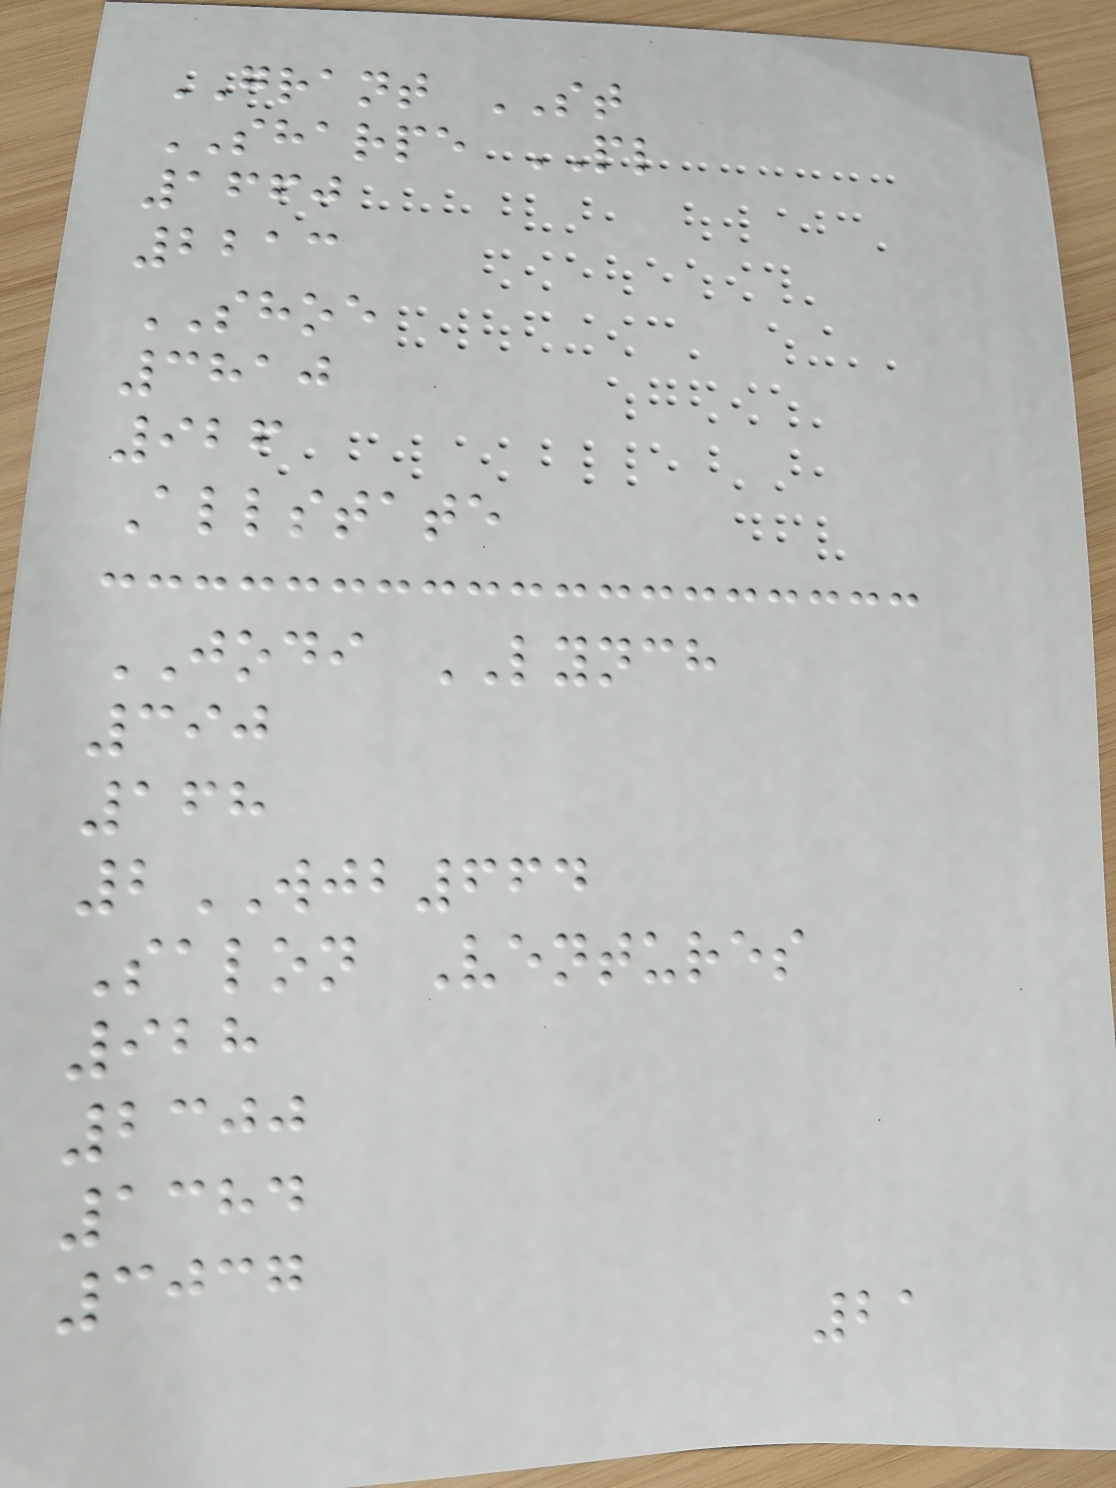GRANT ST
SHARPE PL
1660
2213
SHOE
3810
926
Allstate
JODI LYNCH
390
168
2WJB664
Salon Ventures
928
2300
1384
3037
21
